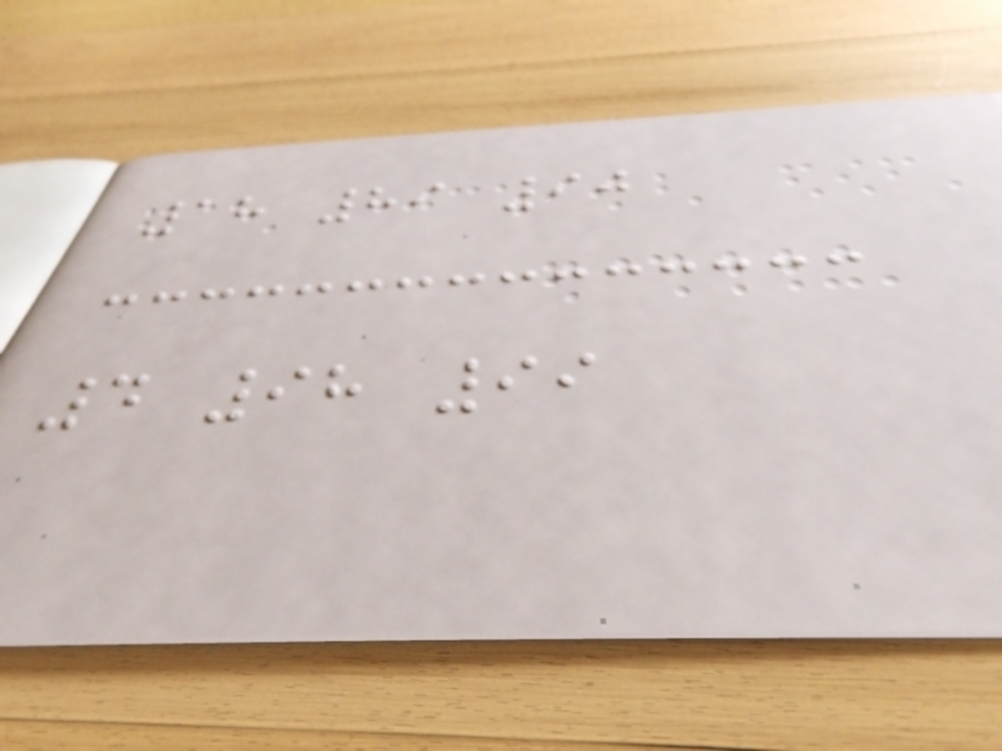18 89 90
4 98 99
